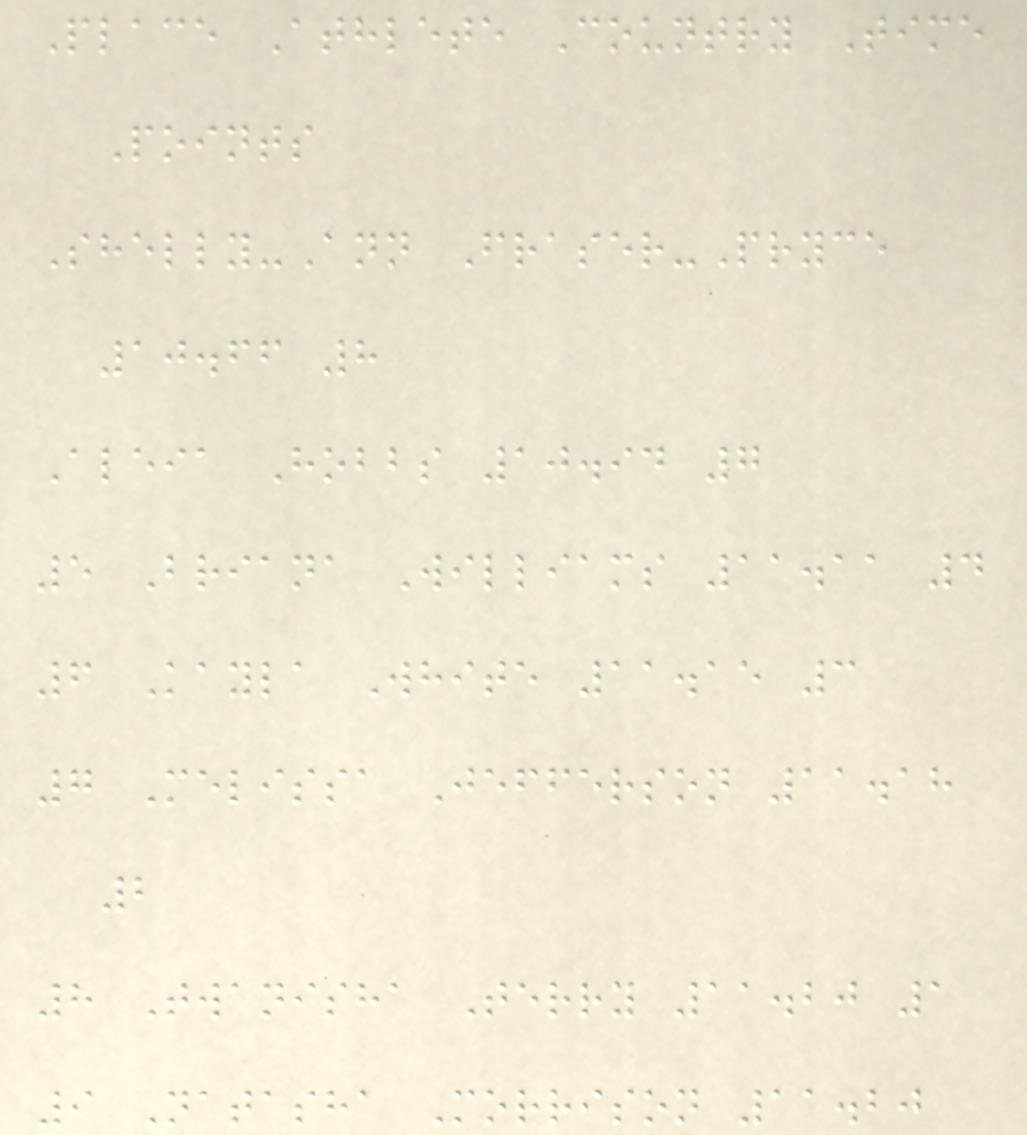Place Athlete Country Time
Points
Shelly-Ann Fraser-Pryce
10.66 8
Aleia Hobbs 10.94 7
5 Briana Williams 11.11 4
6 Kayla White 11.15 3
7 Melissa Jefferson 11.18
2
8 Twanisha Terry 11.20 1
9 Natasha Morrison 11.20
